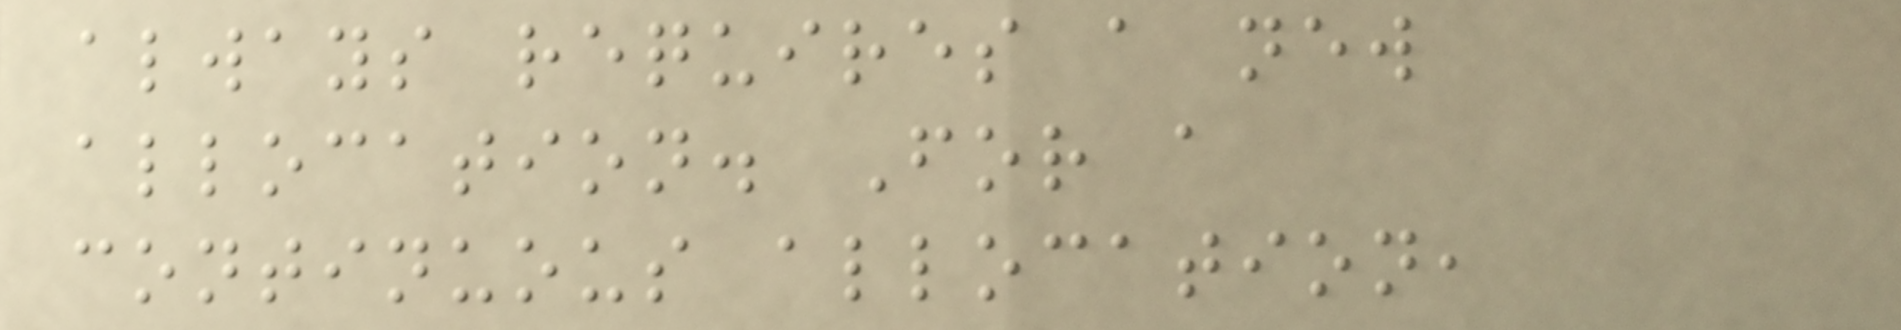always requires a new
allocation. For a
continuous allocation,
